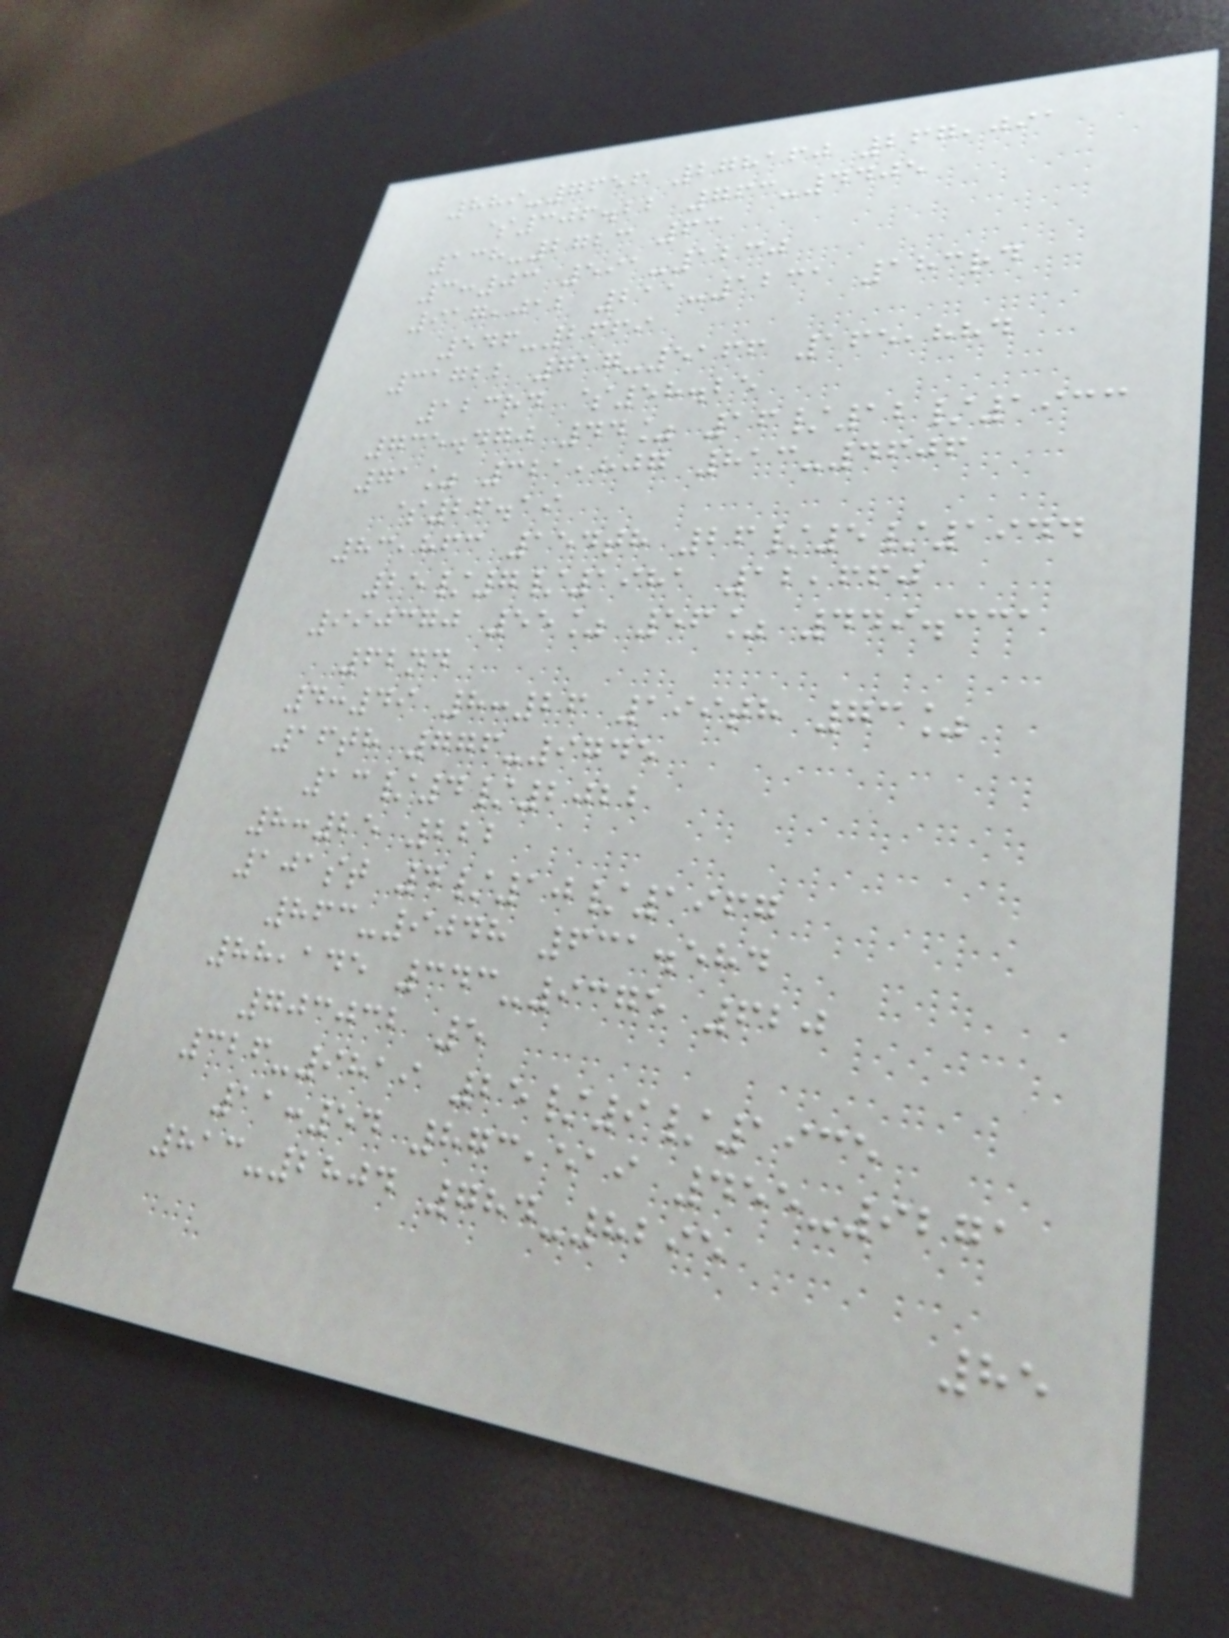889-7656 278160 267,091
$306.22 763-4405
138-2723 63
3:03 591-1230
917,012 211-1231 183rd
546-2669
31722 717-5166 165,884
123rd $58.25
735.470 44% 16/12/1933
71% 321,807 813-4606
$26.19
83,863 154th 26/5/1944
25/7/1981 12,660
990370 55% 56% 449.331
62nd
4:49 8:26 199th 73%
16th 776-9745
13/4/2022
8:25 222
101st 4/10/1967
863-9048 631.584
88,145 343-9375 620
703032 5
326-9819 25/9/1935
11:54 873,519 455-9271
813-2804 784-8295
85
